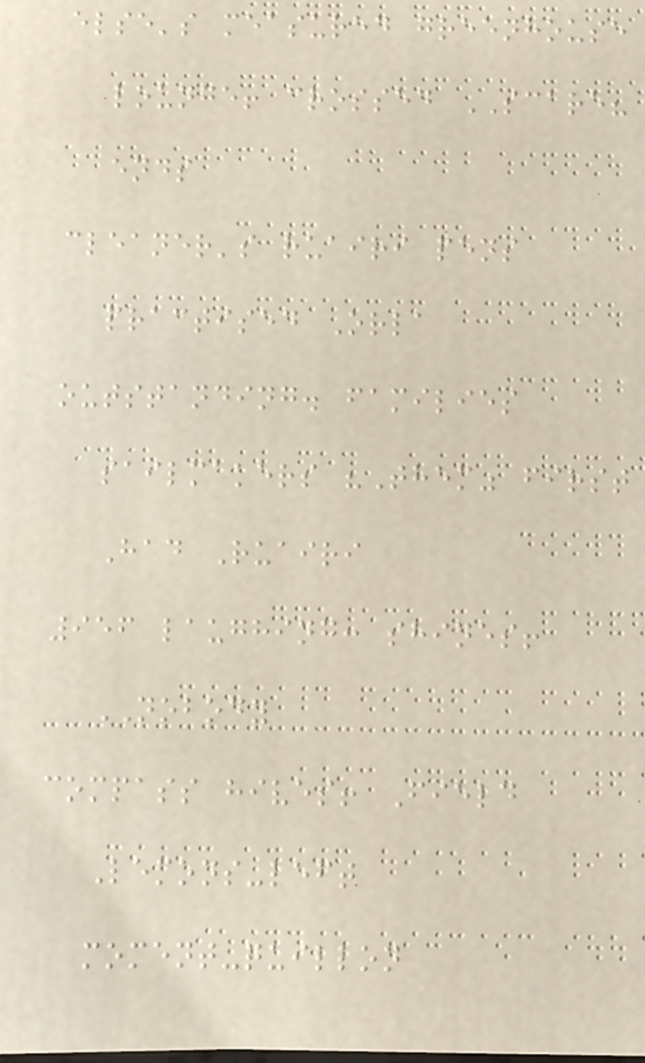else's measured greenhouse
lounge! crossed SCARE?
ends
cleaner's ruairi pens
practised Orla
outstanding. families
sailmakers "Them" first
Had Ruairi
956 laughing: shines!
NOBODY
compass hives! Field
Lemons-left
moment-quillon
